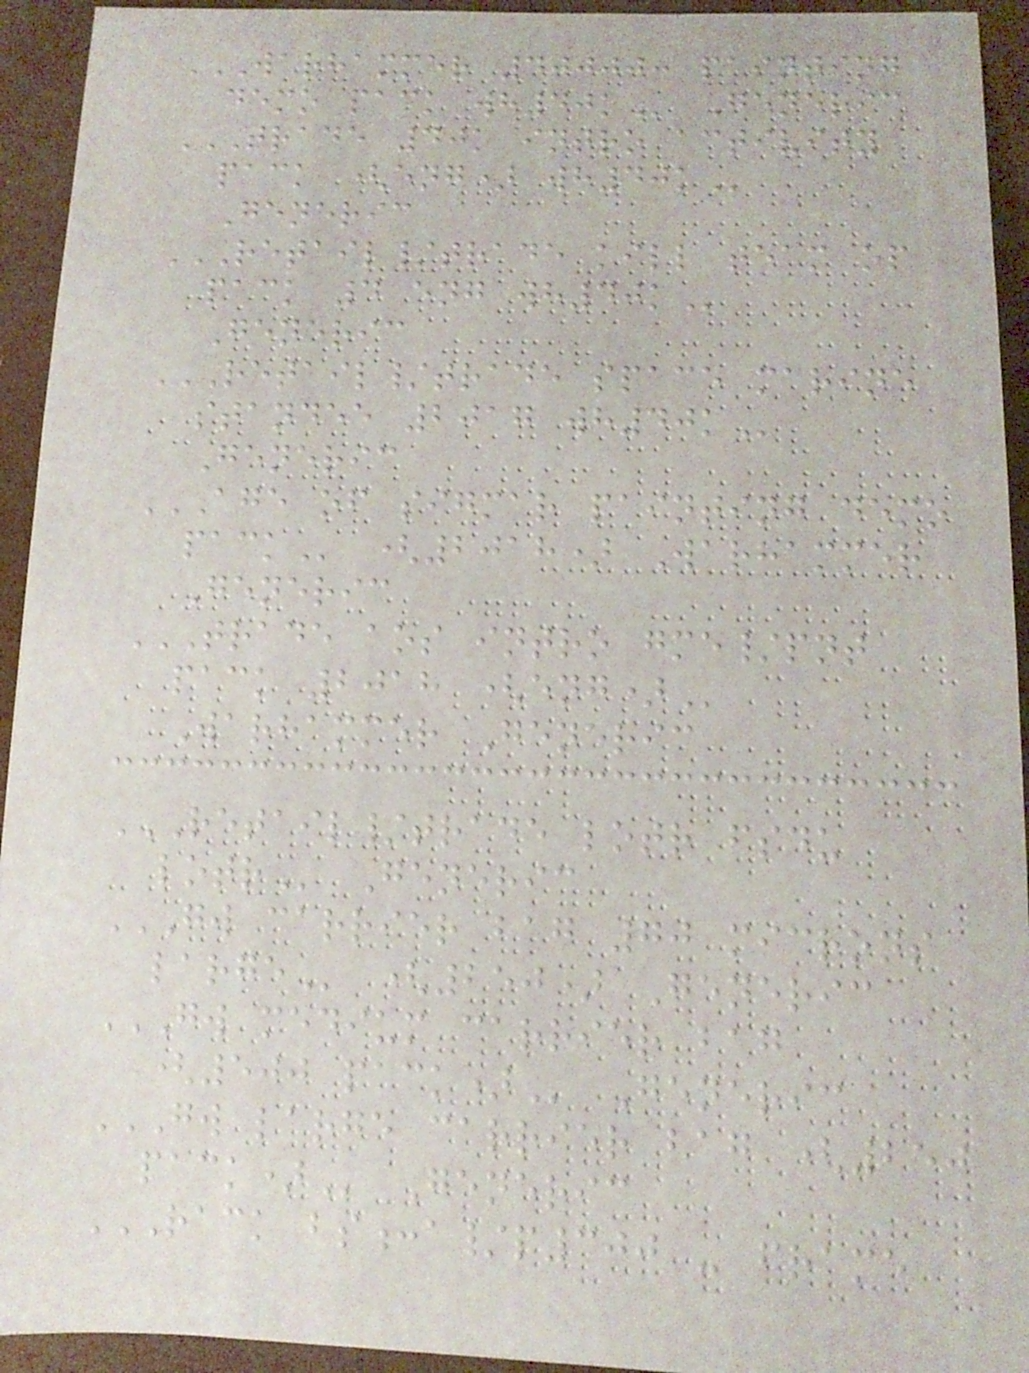WARHAMMER 40000: PAINTING
DEMO PACK WH40K Generic
TRADE 40K INTRO ACTIVITY
PACK (ENG) WH40K
Generic
RETAIL/TRADE KILL TEAM OP
PACK 4 ENG WH40K
Generic
RETAIL/TRADE SPACE MARINE
STANDEE 2017 WH40K
Generic
AGE OF SIGMAR PAINTING DEMO
PACK (2018) Warhammer
Generic
TRADE AOS INTRO GME/PNT
PACK 2018 (ENG)
Warhammer Generic
RETAIL/TRADE LOTR FSDU
LOTR Generic
GW CARRIER BAG 70 MICRONS
LARGE (250) Generic
GW MEDIUM CARRIER BAG
(500 PACK) Generic
GW LARGE CARRIER BAG (250
PACK) Generic
RACK BS:A/P300 - FRAME
